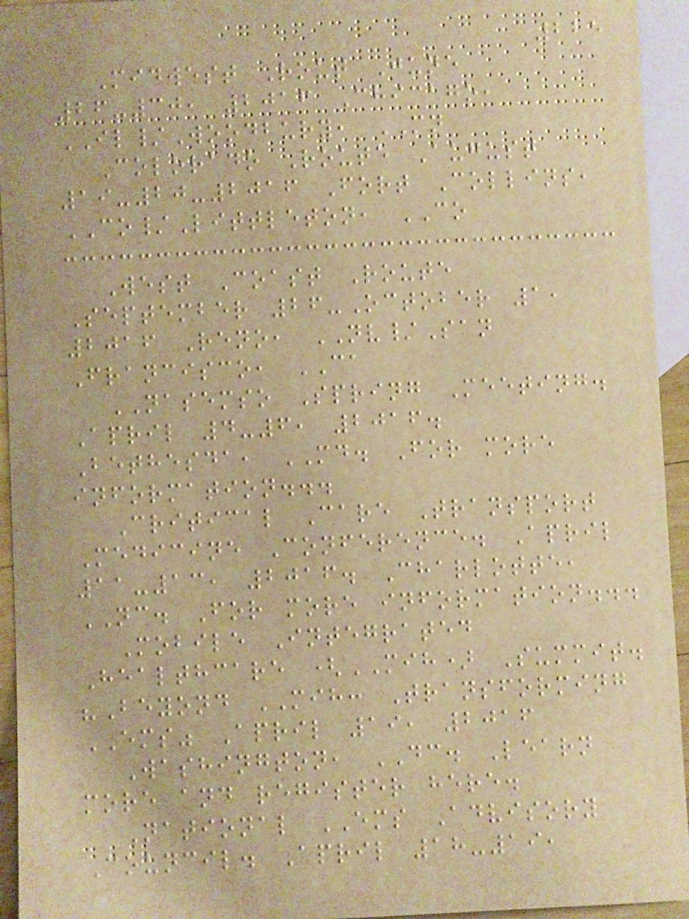225
Midwest Rout June
26-30, 2016 Chicago,
IL/Woodbury, MN
Colorado Route August
19-20-2016 Fort Collins,
CO/Littleton, CO
West Coast Route
September 26-October 1,
2016 Reno, NV/San
Francisco, CA
NASEMSO Spring Meeting.
April 4-6, 2016.
Bethesda, MD. For more
information...
Critical Care Transport
Medicine Conference. April
11-13, 2016. Charlotte,
NC. For more information...
Mobile Integrated
Healthcare (MIH) Summit.
"Beyond MIH: Transforming
EMS" April 19, 2016
Washington, DC. Learn
more and register here.
National EMS Advisory
Council. April 18-19,
